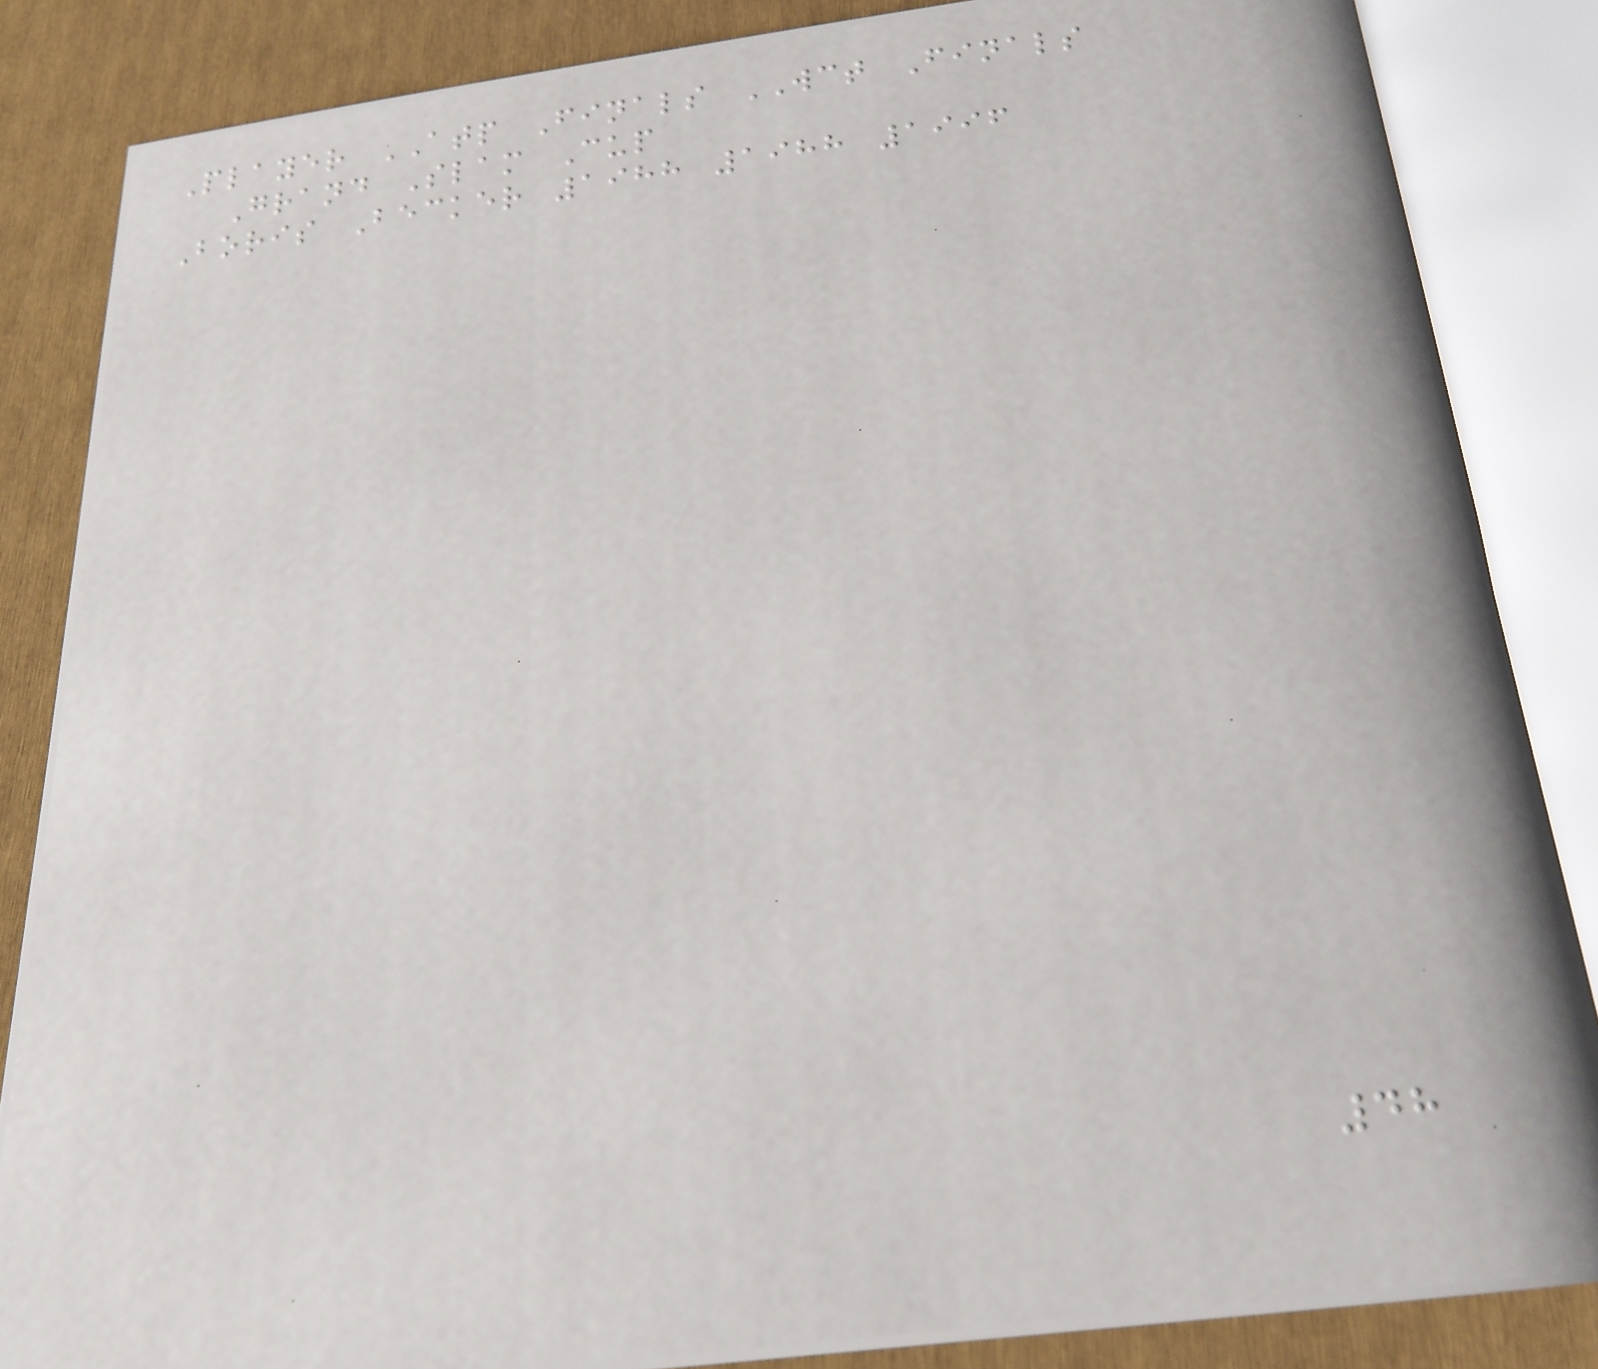Player ATP Finals WCT Finals
Grand Slam Cup
Boris Becker 1988 1988 1996
48
